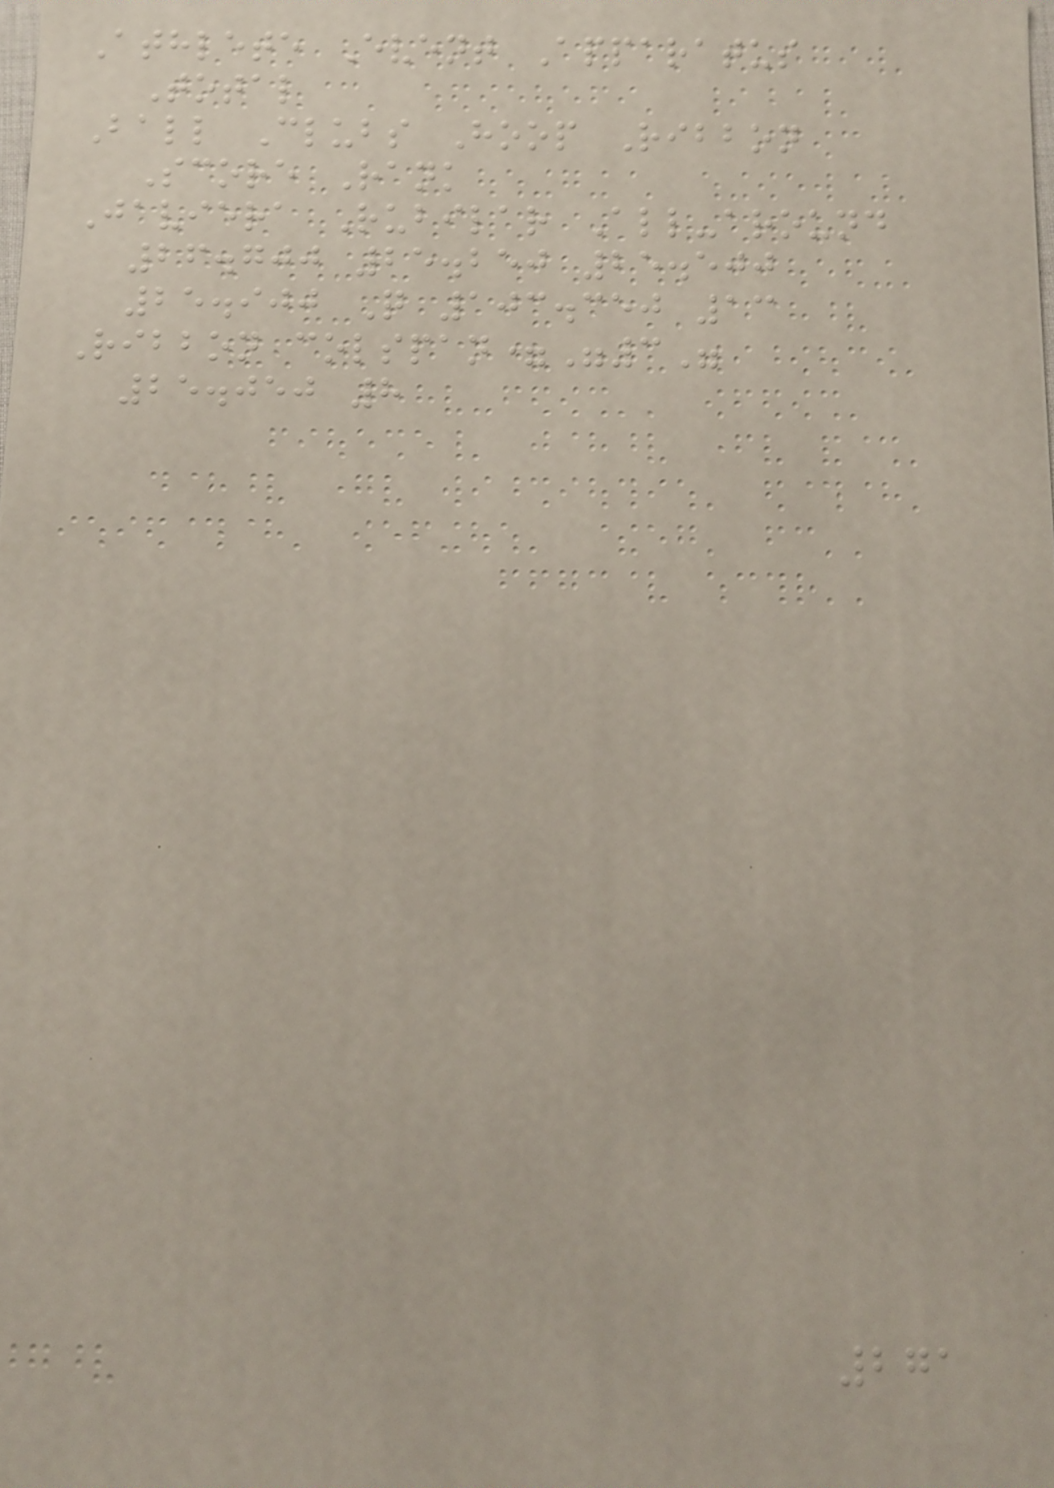Athlete Event Apparatus
Total
Ball Clubs Hoop Ribbon
Score Rank
Javiera Rubilar All-around
26.700 25.250 25.500
25.900 Q 103.350 13
Ribbon colspan="3"
25.050 8
271
